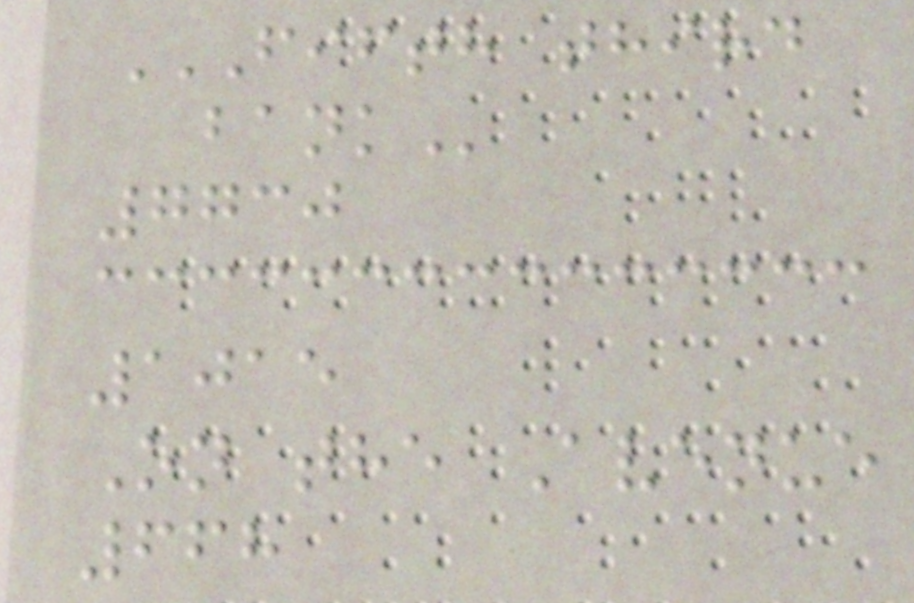FIFTH THIRD
BANK
7730
1015
On the Avenue
668
